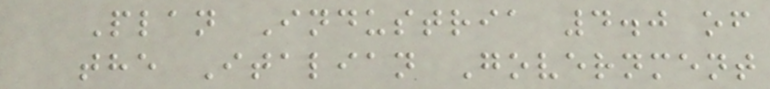Plan Industria 4.0 of
the Italian Government
